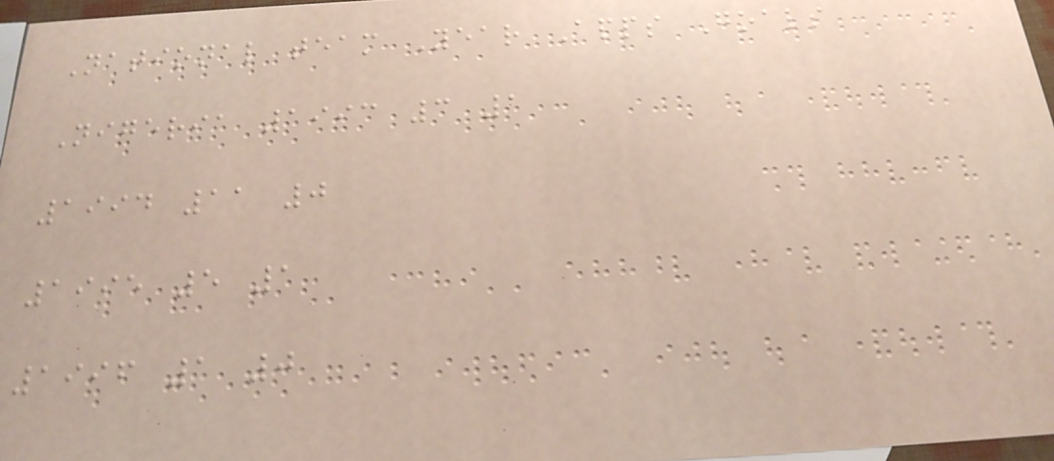National team Year Apps Goals
Nigeria 1993 3 1
1994 11 0
1995 5 1
1996 1 0
